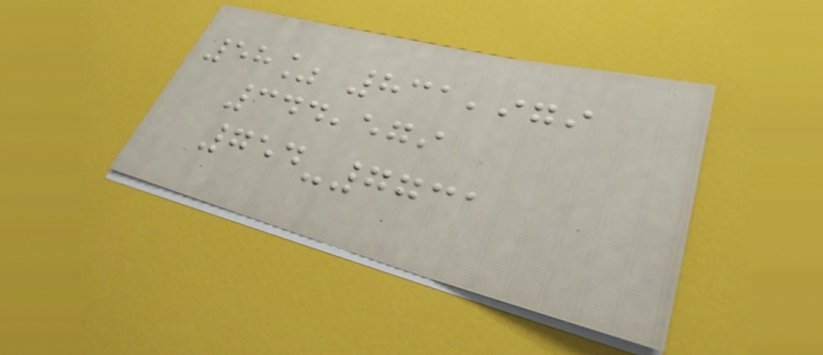58% 831,979
344,579
754-7731
